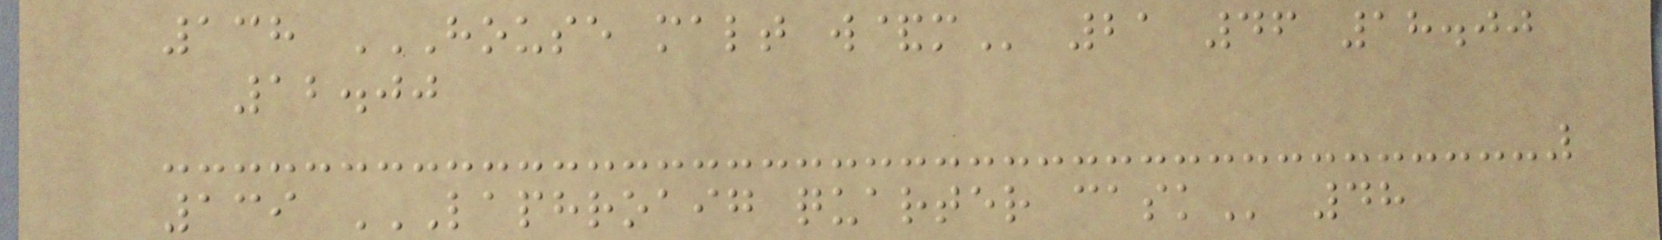138 HOUSE MALT W&M 21 46 18.00
12.00
139 LAPHROAIG QUARTER CASK 48
